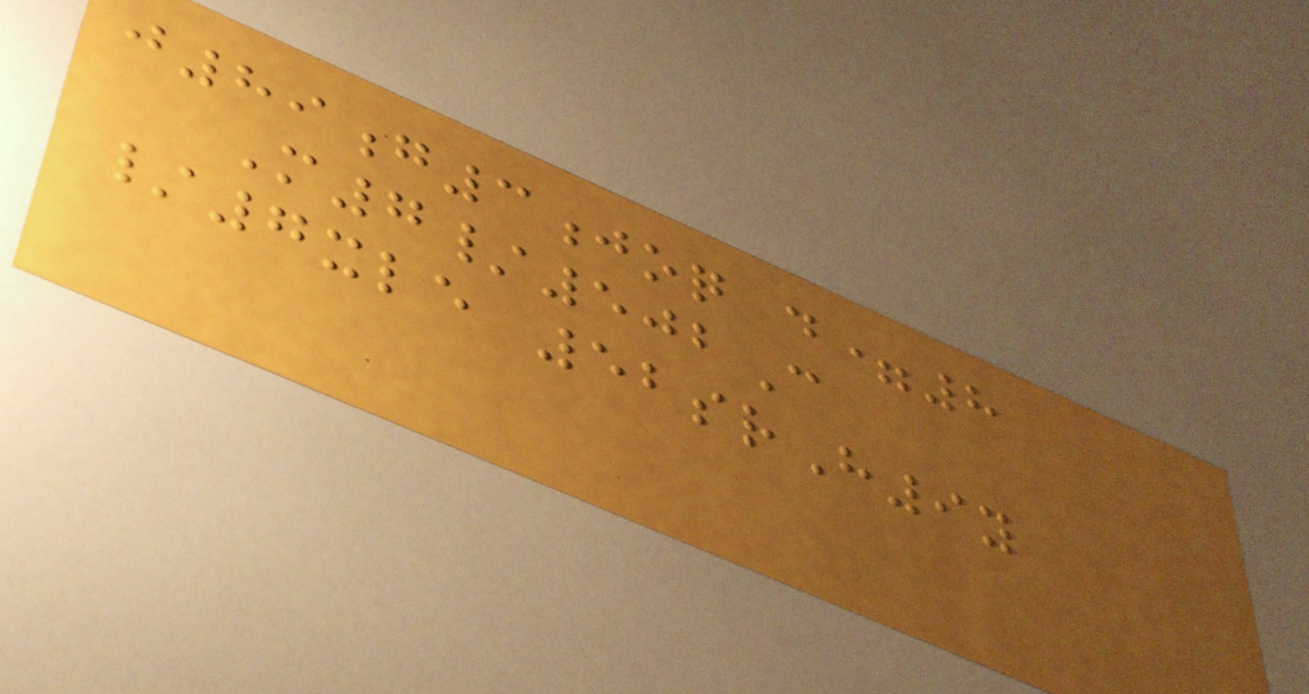j89g3joq d=8
M7/502C
/7xle 52srH9y
